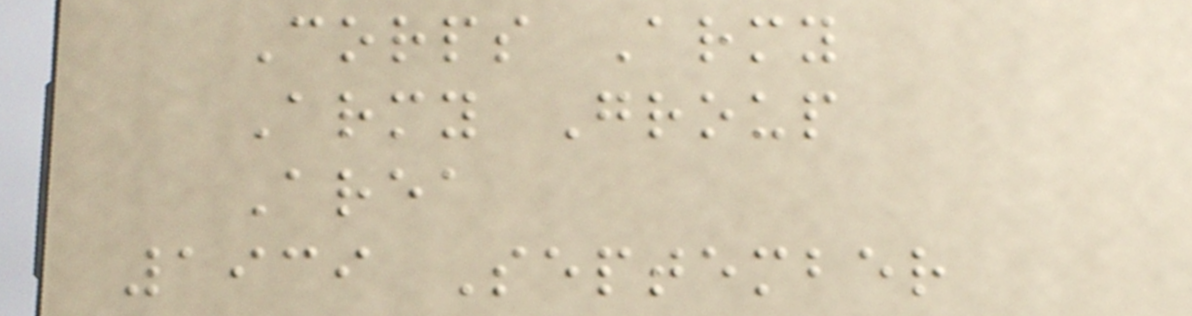Corps Army
Army Group
Area
1939 September
